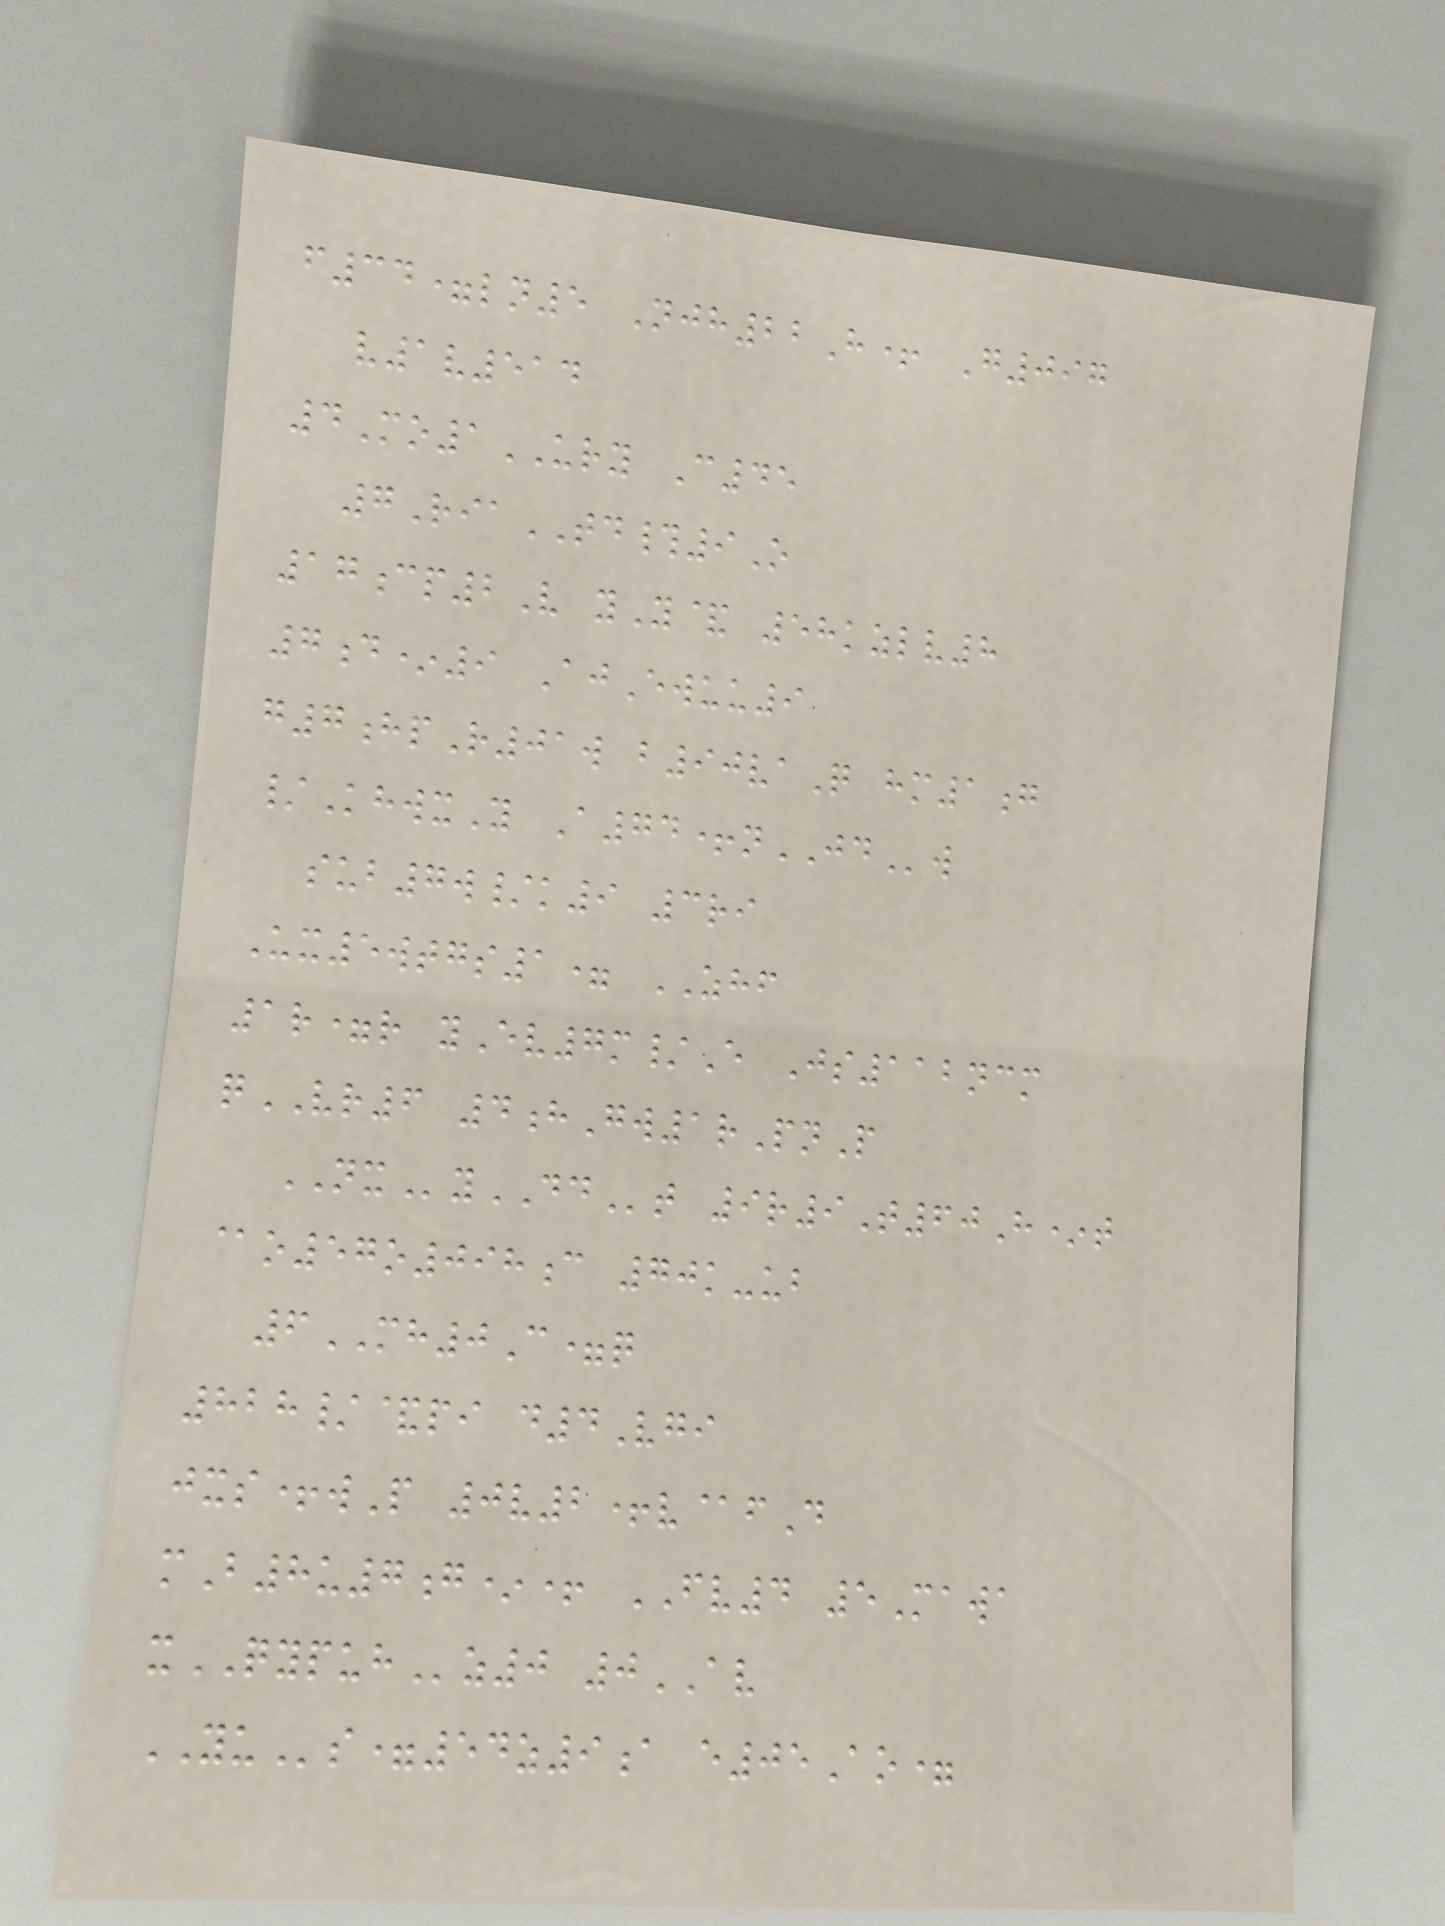f34=ln5 Njh22H+ G097
v1v514
4Mo1URY C45
7RiaTD#9O
17cp2V yY& 58kzlv8
7d*9 AjEwuu9
g7hpR01w b90vaQ hm1g
/KhwxY A74+nJDw
sub7w/k9 3ri
Ux5wtgs1= ZHF
1r=r yEv7m/E Js112ncm
qVR6 4hGw1rPnP
NXyDDt 9r9T60H*t
@o57o098c 70k-ub
6MH0C=q
828/&pi d4Vgi
jxs+wP 0v2+v@fD
mB8u7g*+ FV4 5Mawa
xQYPUHz0 0AV
YUs=54z9a e05Ao=
